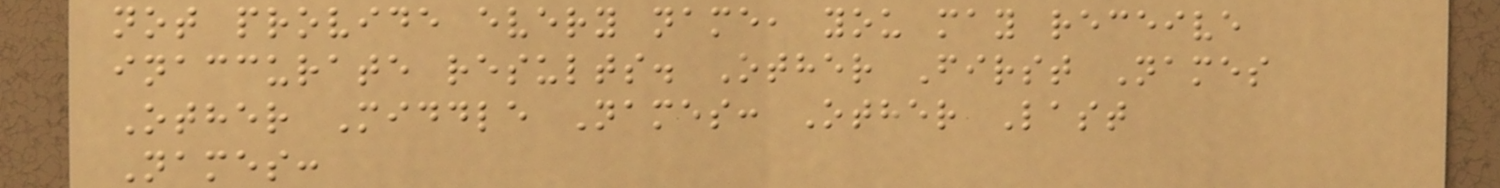not provide every name, you may receive
inaccurate results. Other First Names
Other Middle Names: Other Last
Names:
